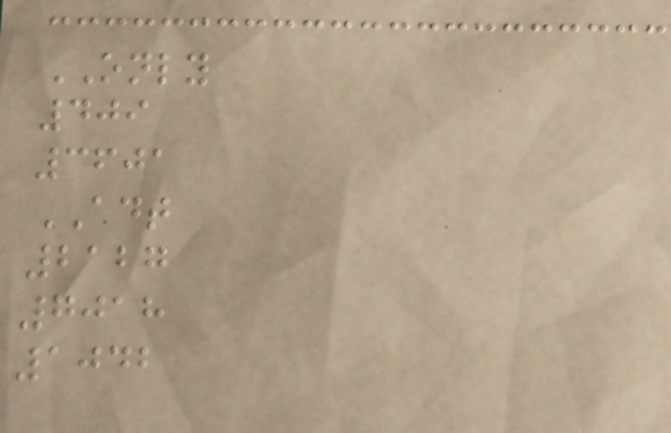ONLY
409
3601
ADT
2127
7018
1042
